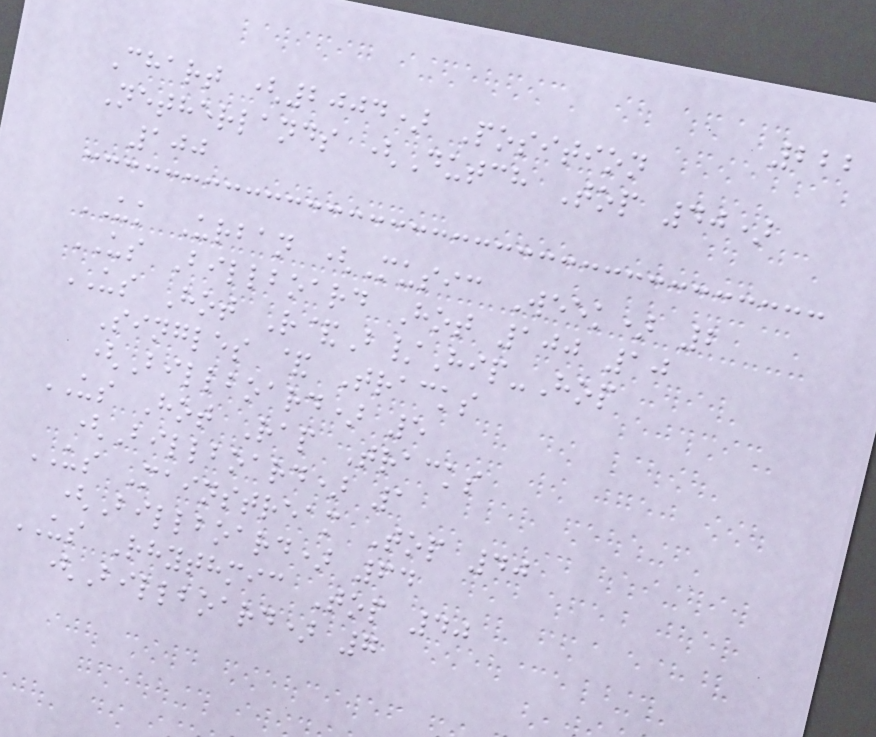222
Chart (2004) Position
Netherlands (Dutch Top 40)
100
UK Urban (Music Week) 2
US Billboard Hot 100 10
US Hot R&B/Hip-Hop
Singles & Tracks
(Billboard) 5
US Hot Rap Tracks
(Billboard) 1
US Mainstream Top 40
(Billboard) 64
US Rhythmic Top 40
(Billboard) 7
